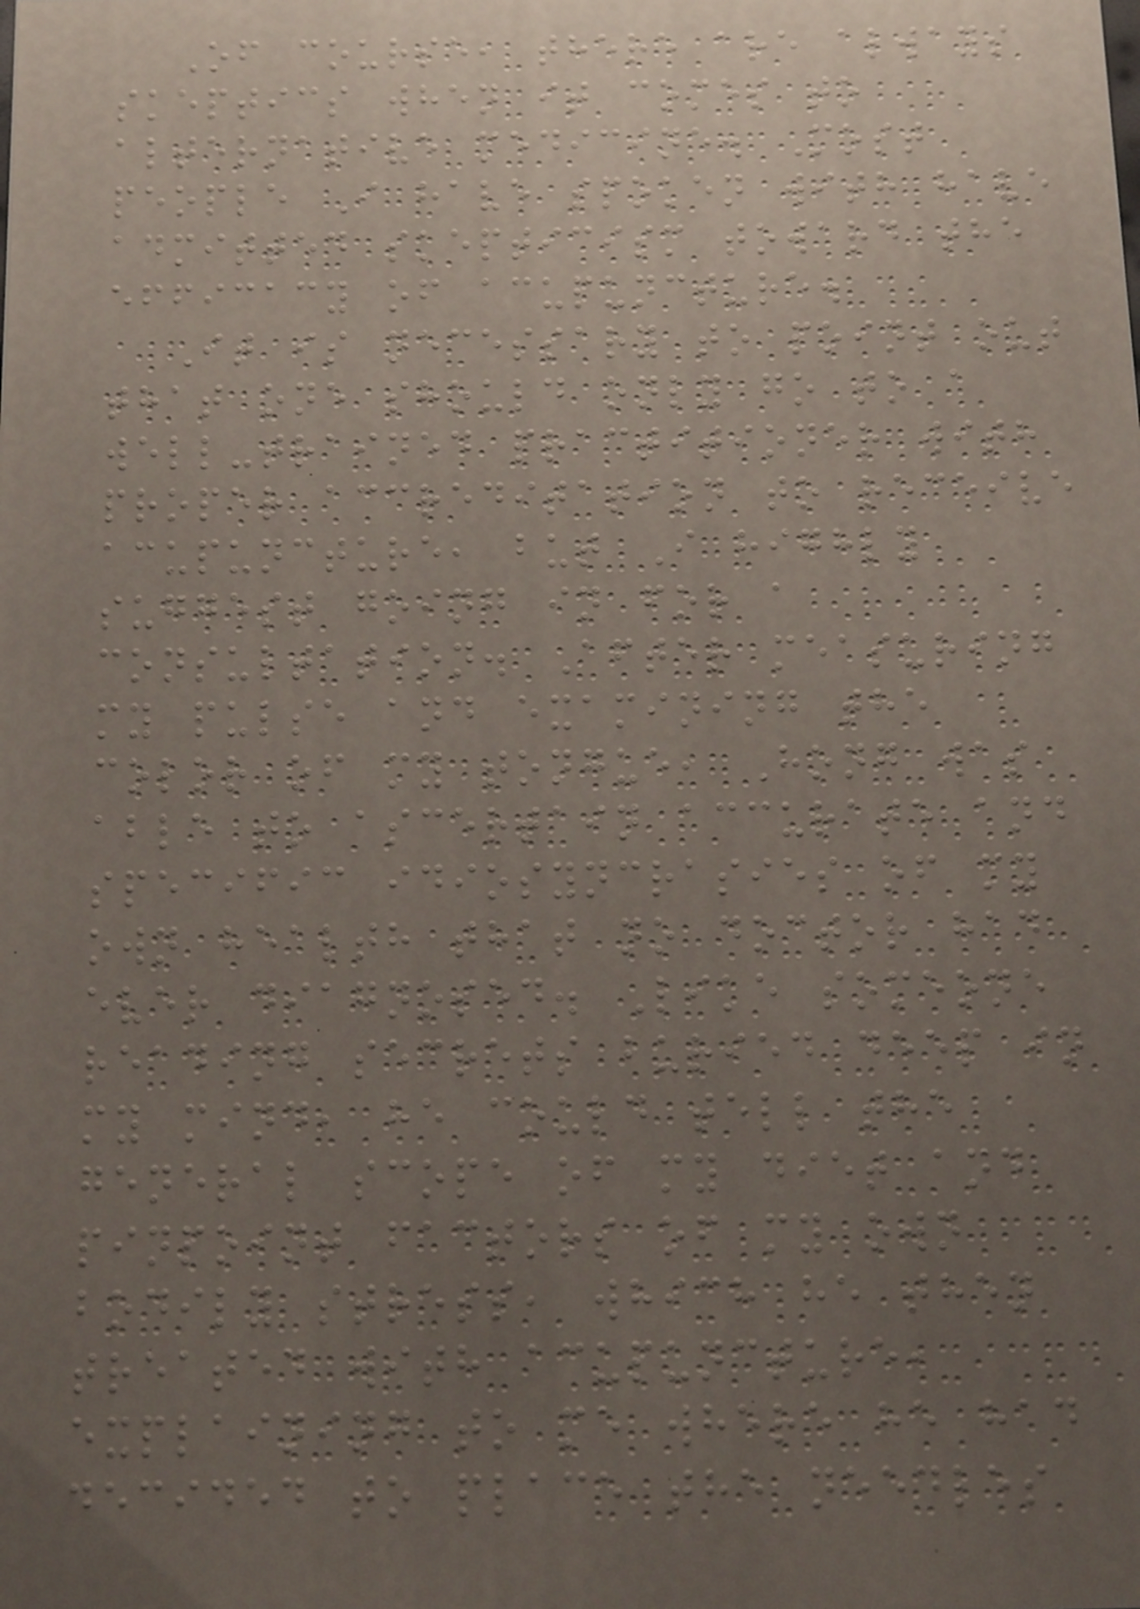Of course, there are always
skeptics when it comes to
alternative medicine. Most
people I have spoken with have
admitted skepticism toward the
efficacy of acupuncture.
It is necessary to point out
that one should only go to a
well-trained practitioner with
proper accreditation to receive
acupuncture, but I highly
suggest going in for a
consultation. After measuring
my pulse and examining the
color of my tongue, Hong was
able to ascertain accurate and
specific idiosyncrasies of my
own health that no doctor had
ever diagnosed. Like someone
reading secrets buried deep in
my mind, he could tell the
general scope of my diet and
pinpoint factors of my own
bodily stress, which he then
treated with acupuncture,
explaining to me where he had
decided to place the needles
